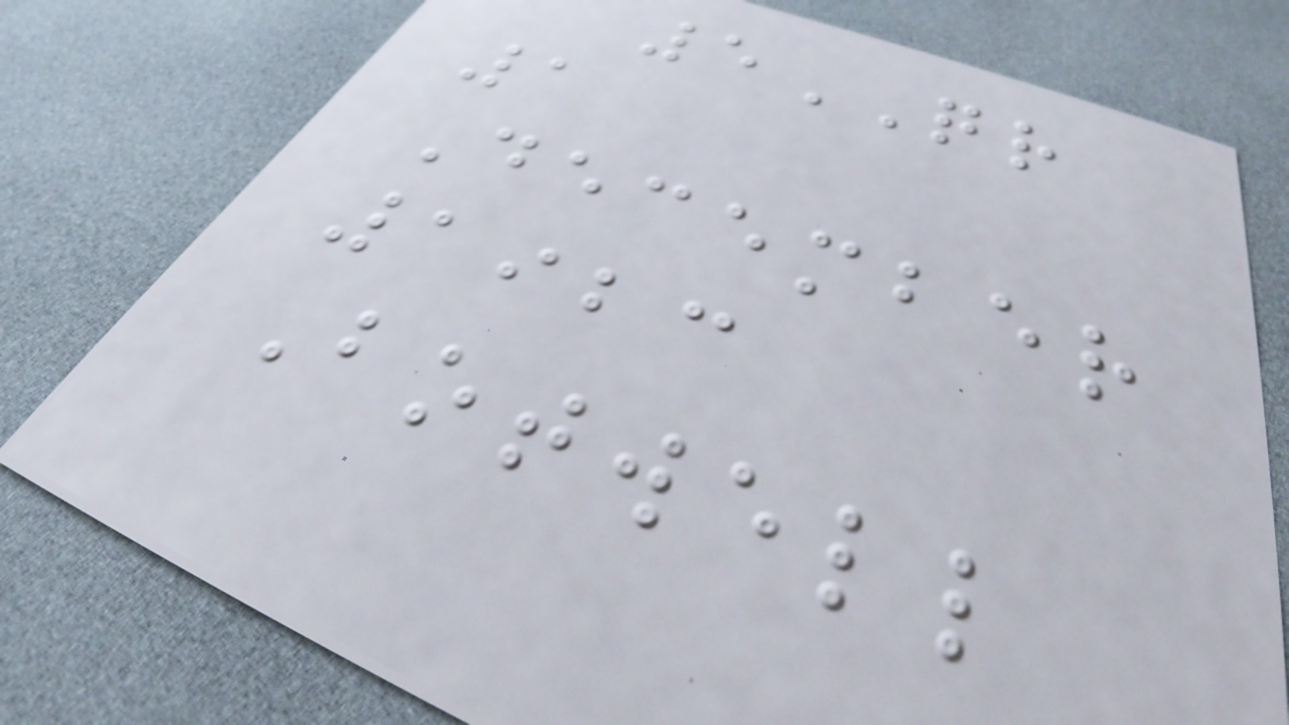5QR
1
December
1923
Botwell
